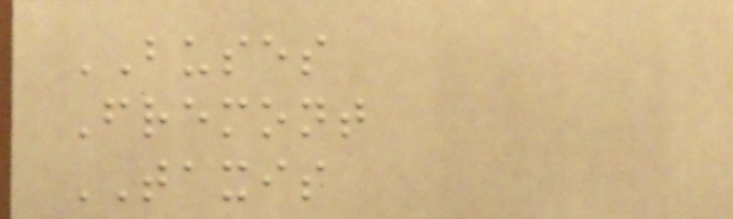BUSES
Fremont
TAXIS
